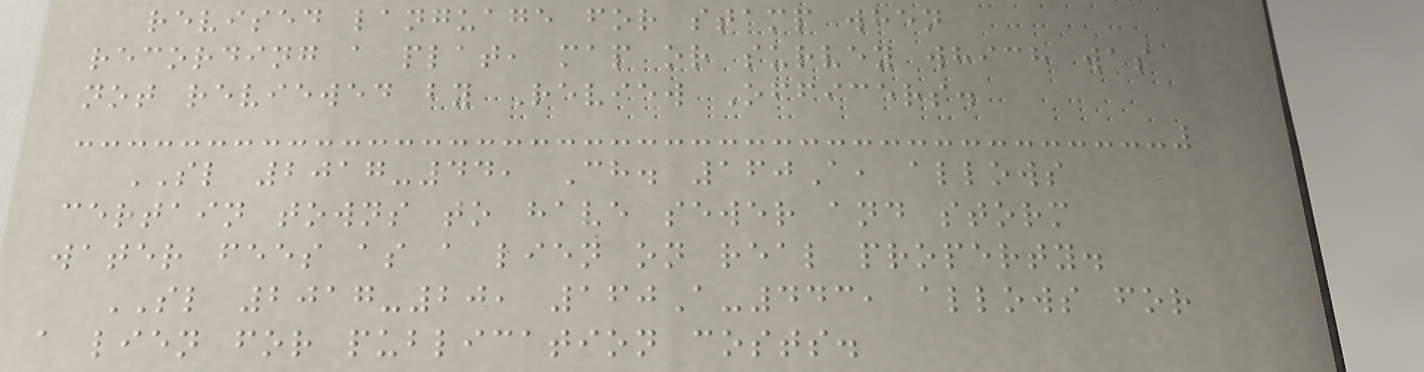revised language for stamp when
recording a plat, map or survey which was
not reviewed by Review Officers.
SL 2017-44, Ch. 160A, allows
certain towns to have sewer and storm
water fees as a lien on real property.
SL 2017-20, 160A-443, allows for
a lien for publication costs.
